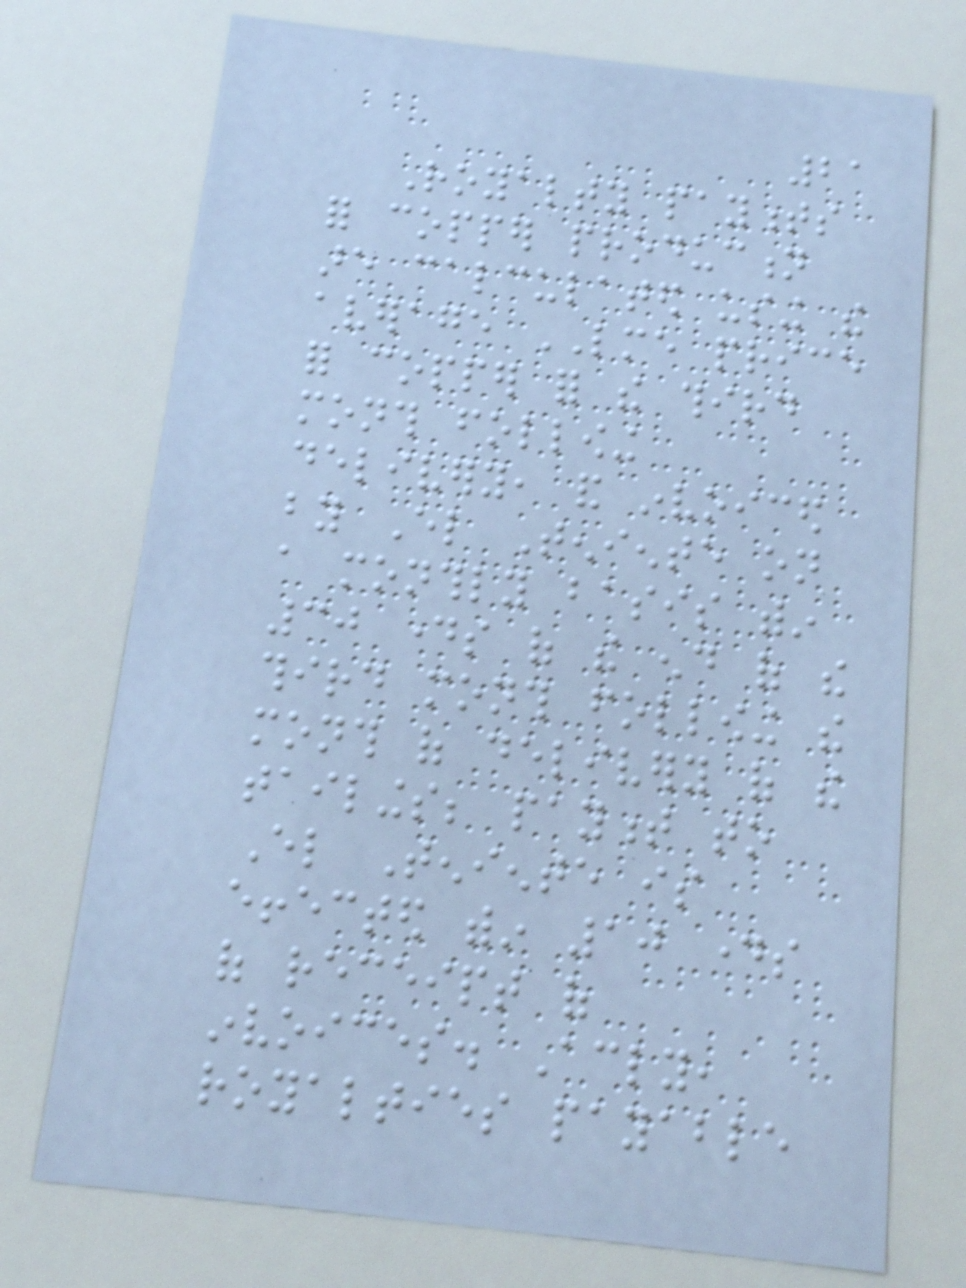21
Royalty payments
for copper production
are calculated using the
average LME price
for copper for the third
month following
delivery, and invoiced
by El Teniente on
a monthly basis within
30 days of the end of the
third month following the
month of delivery of the
tailings; payment to
El Teniente is
effected within 10 days
of receipt of
invoices. Accordingly,
royalties payable
